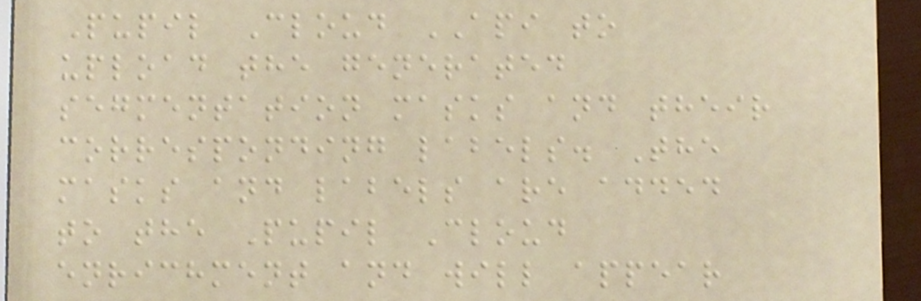Pupil Cloud API to
upload the generated
segmentation masks and their
corresponding labels. The
masks and labels are added
to the Pupil Cloud
enrichment and will appear
